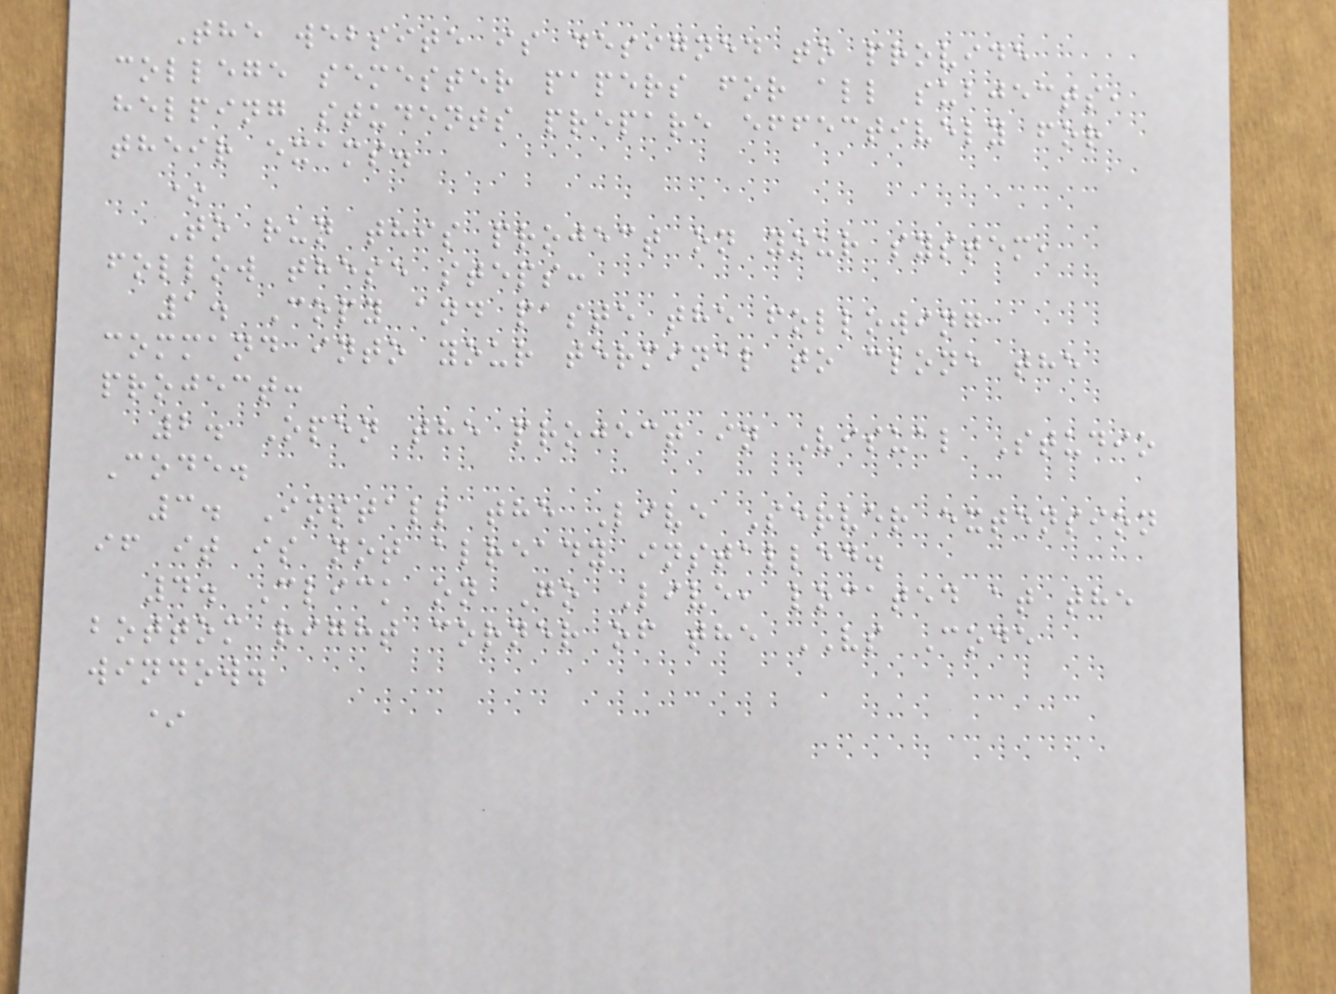The website is designed to provide
college semester papers for all subjects,
helping students prepare effectively for
their exams.
*
To run this project on your system,
follow these steps:
1. Copy and paste the following
command into your terminal to clone the
project:
2. Open the project in Visual Studio
Code.
3. Install the Live Server extension
if it is not already installed.
4. Click on Go Live, located at the
bottom right corner of the VS Code
window.
*
